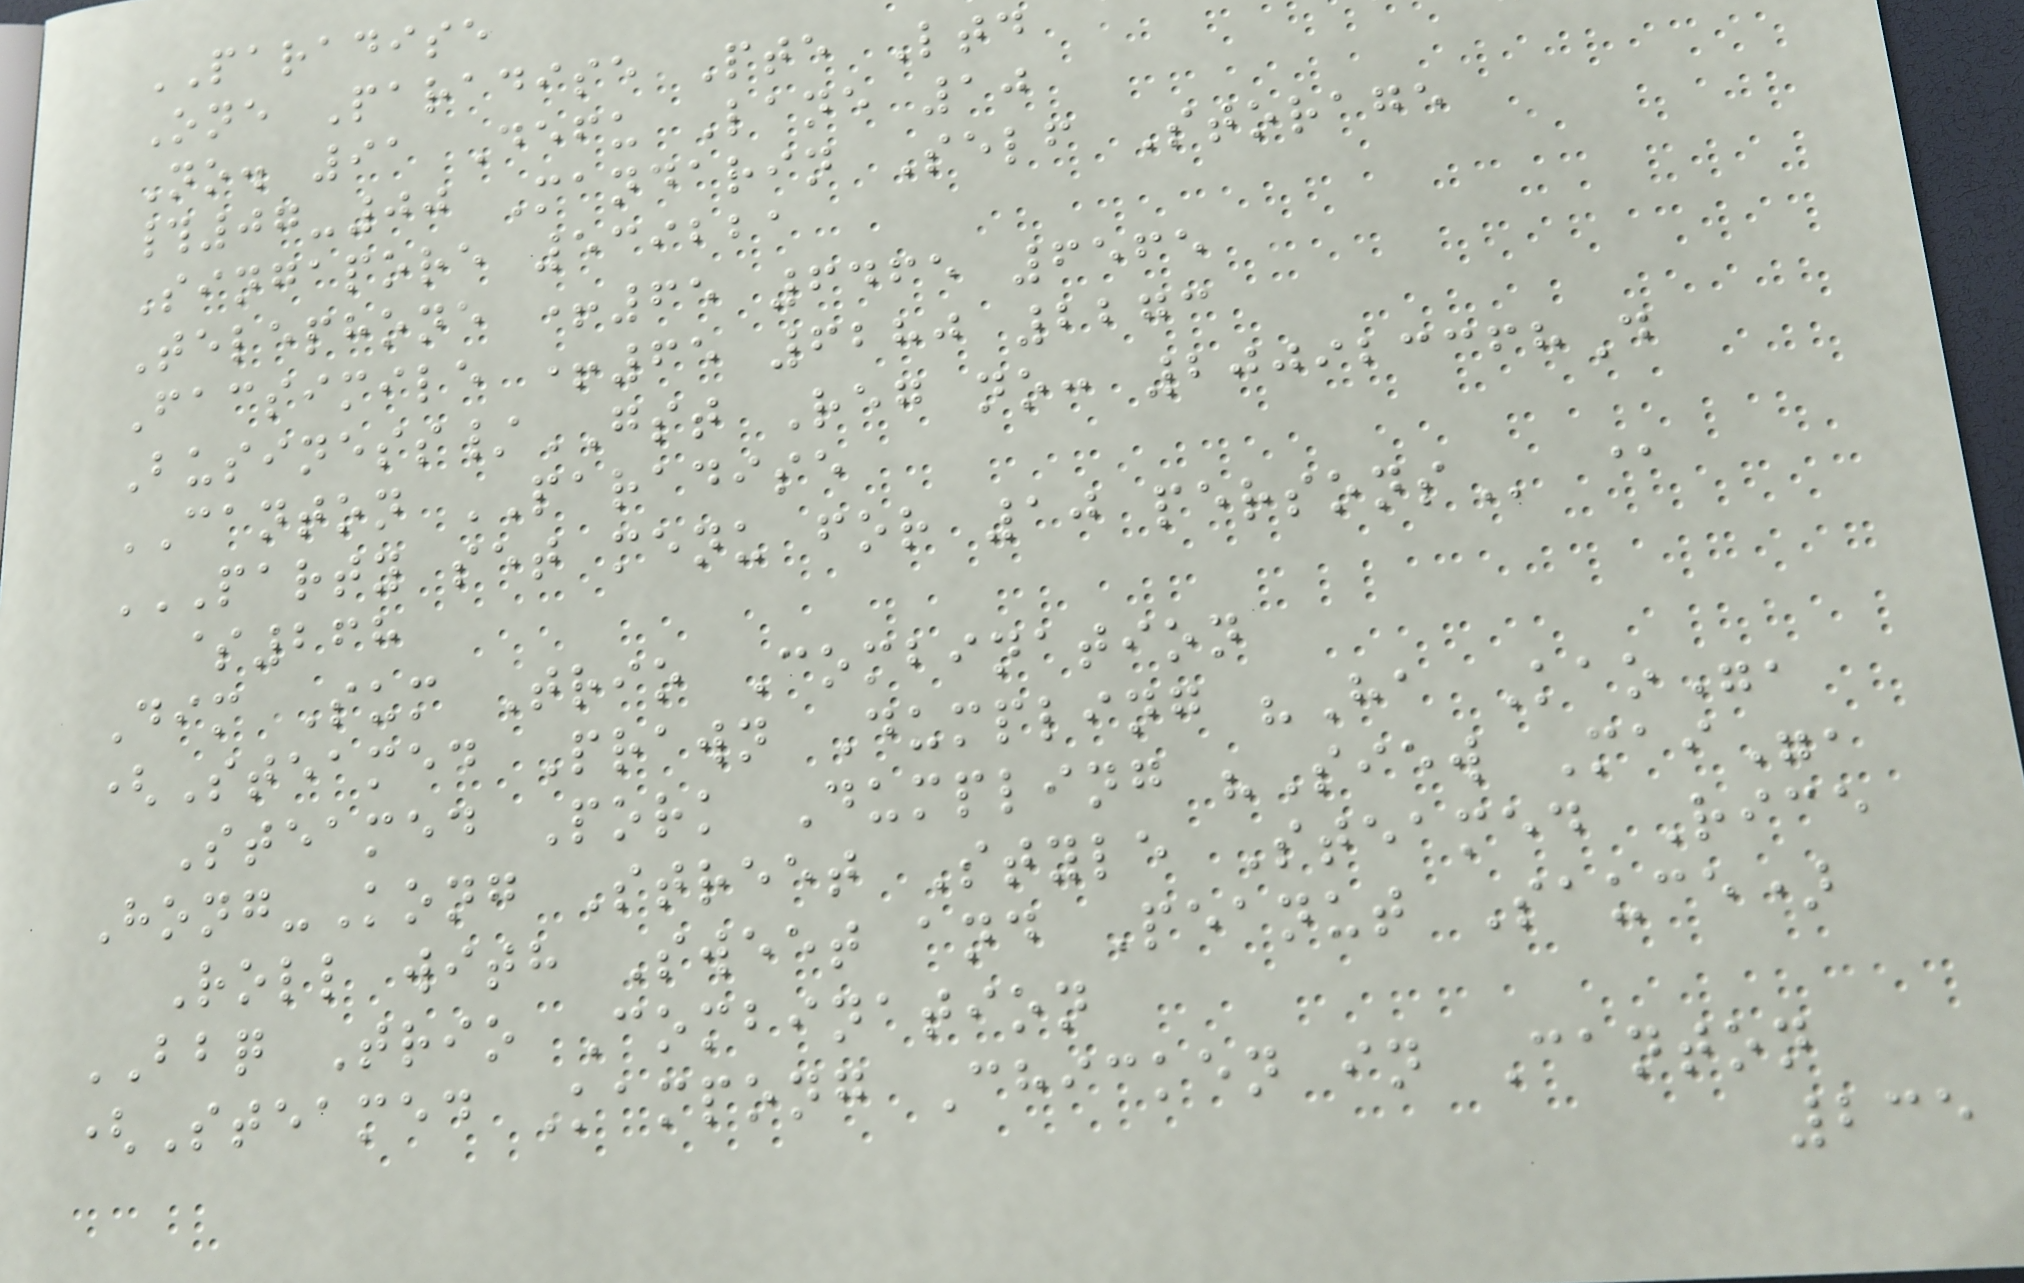PARADISE
One Paradise Pte Ltd
No. 91 Defu Lane 10
#07-00 Mandarin Self Storage
Singapore 539221
Telephone +65 6465 6565
Facsimile +65 6280 2273
Business/GST Reg no: 200923368D
CANTON PARADISE
PARTY SET MENU FOR 10 PERSONS @
$268
Dim Sum Trio Combination
(Steamed Prawn Dumpling "Ha Kao",
Steamed Pork Dumpling "Siew Mai",
Hong-Kong Street Style Steamed Rice
Roll with Sweet and Peanut Sauce)
BBQ Trio Combination
(Steamed Kampong Chicken in Canton
235
